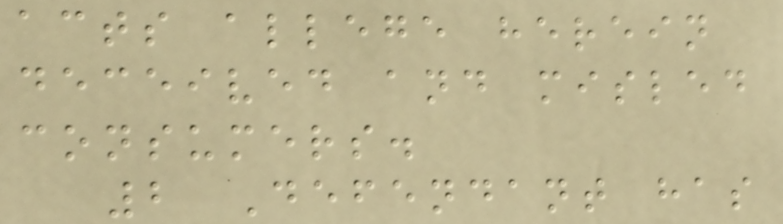acts allege herein
deceived and misled
consumers.
2 Defendant has
